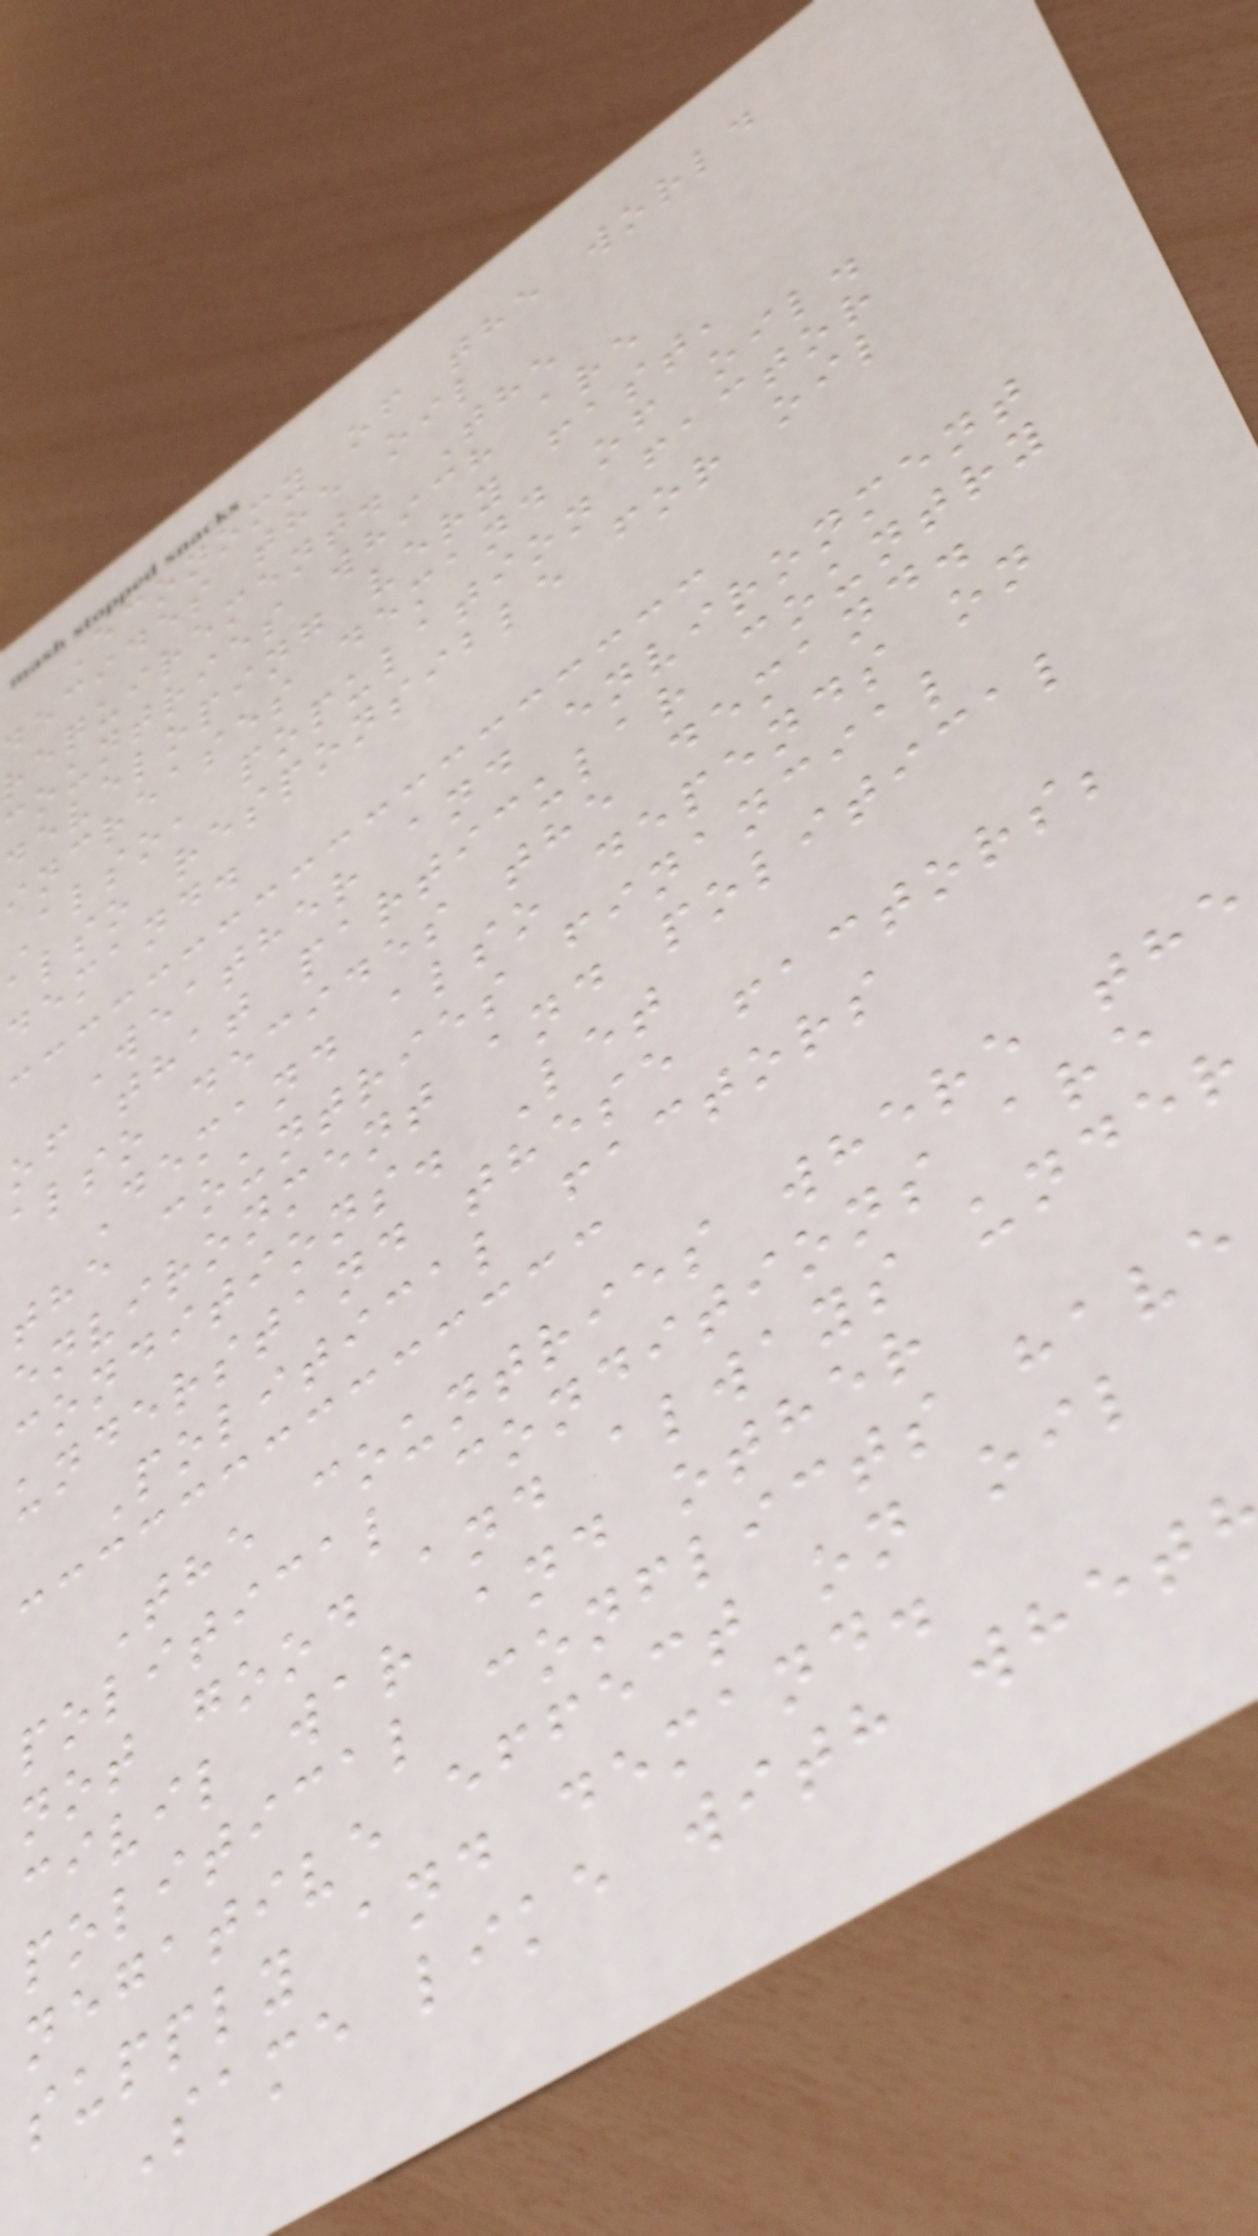Economy of the world
decides the oil
requirement. The
countries which are
developing very fast,
increases demand of oil.
Also, population factor
also responsible for oil
demand.
Weather and environment
of that particular country
also decides the demand.
Demand also depends on
the countries financial
environment and political
conditions. Let
understand these factors;
Political factors
The countries where the
political conditions are
not good and always under
civil war and other
political conflicts have
negative effect on oil
supply and demand.
Same like with whet
